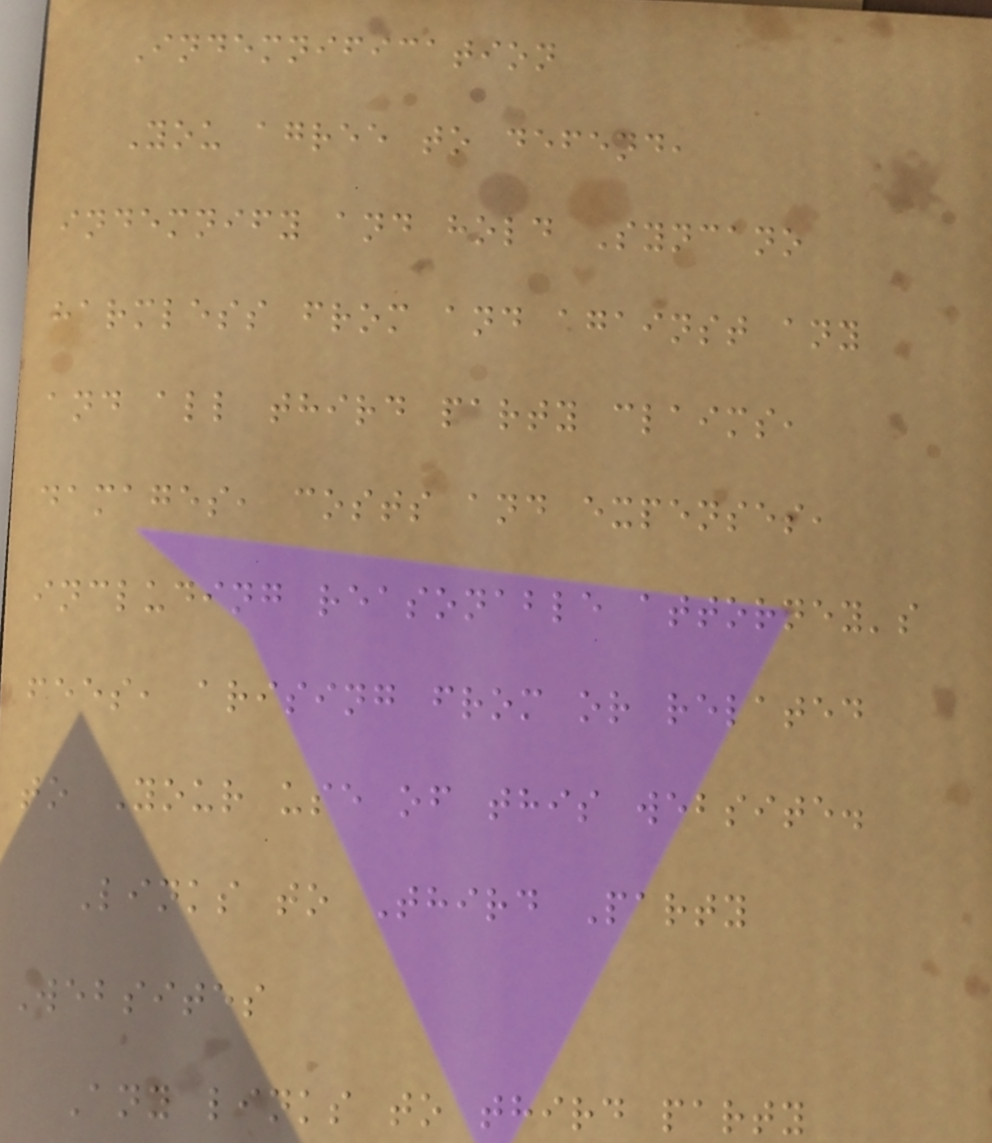Indemnification
You agree to defend,
indemnify and hold Syncano
harmless from and against any
and all third party claims,
damages, costs and expenses,
including reasonable attorney's
fees, arising from or related
to Your use of this website.
Links to Third Party
Websites
Any links to third party
